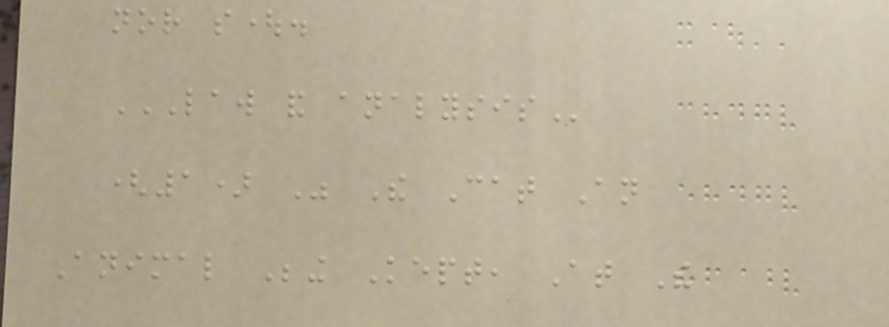nor sought.
LAW AND ANALYSIS
(1) Was The Cat An
Animal Being Kept, At The
